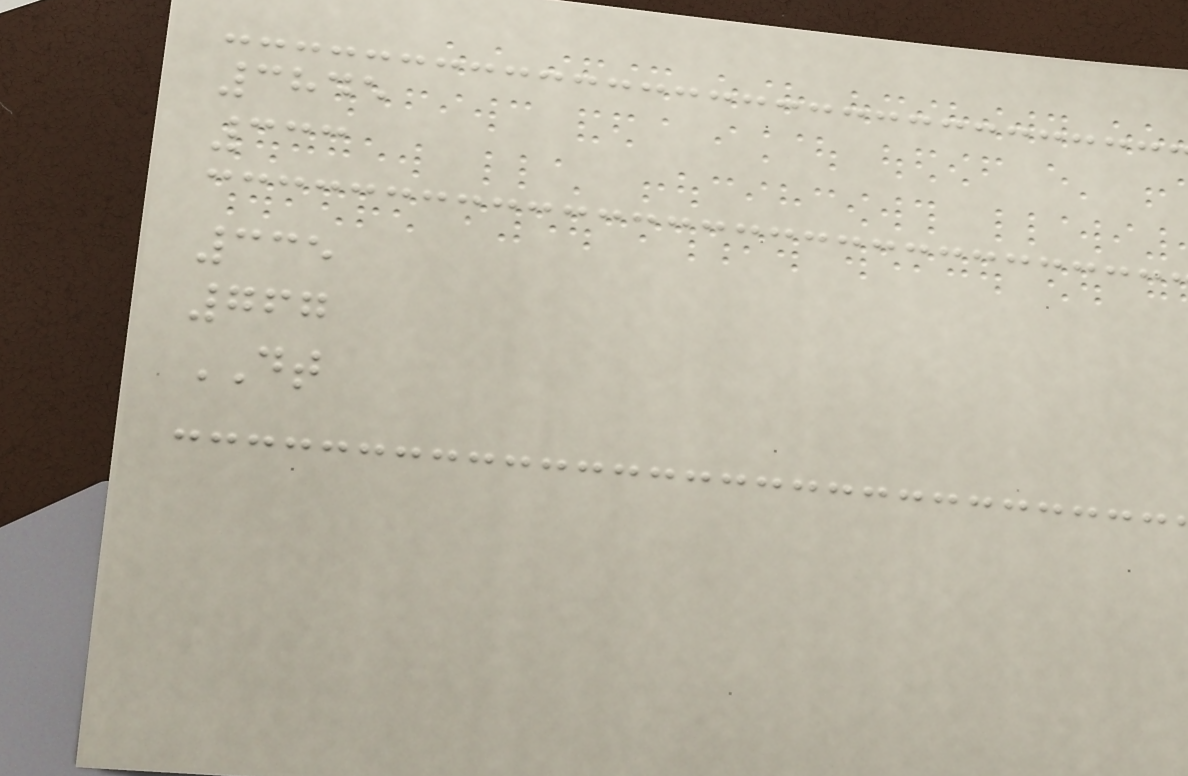3845
333
335
767
DT
